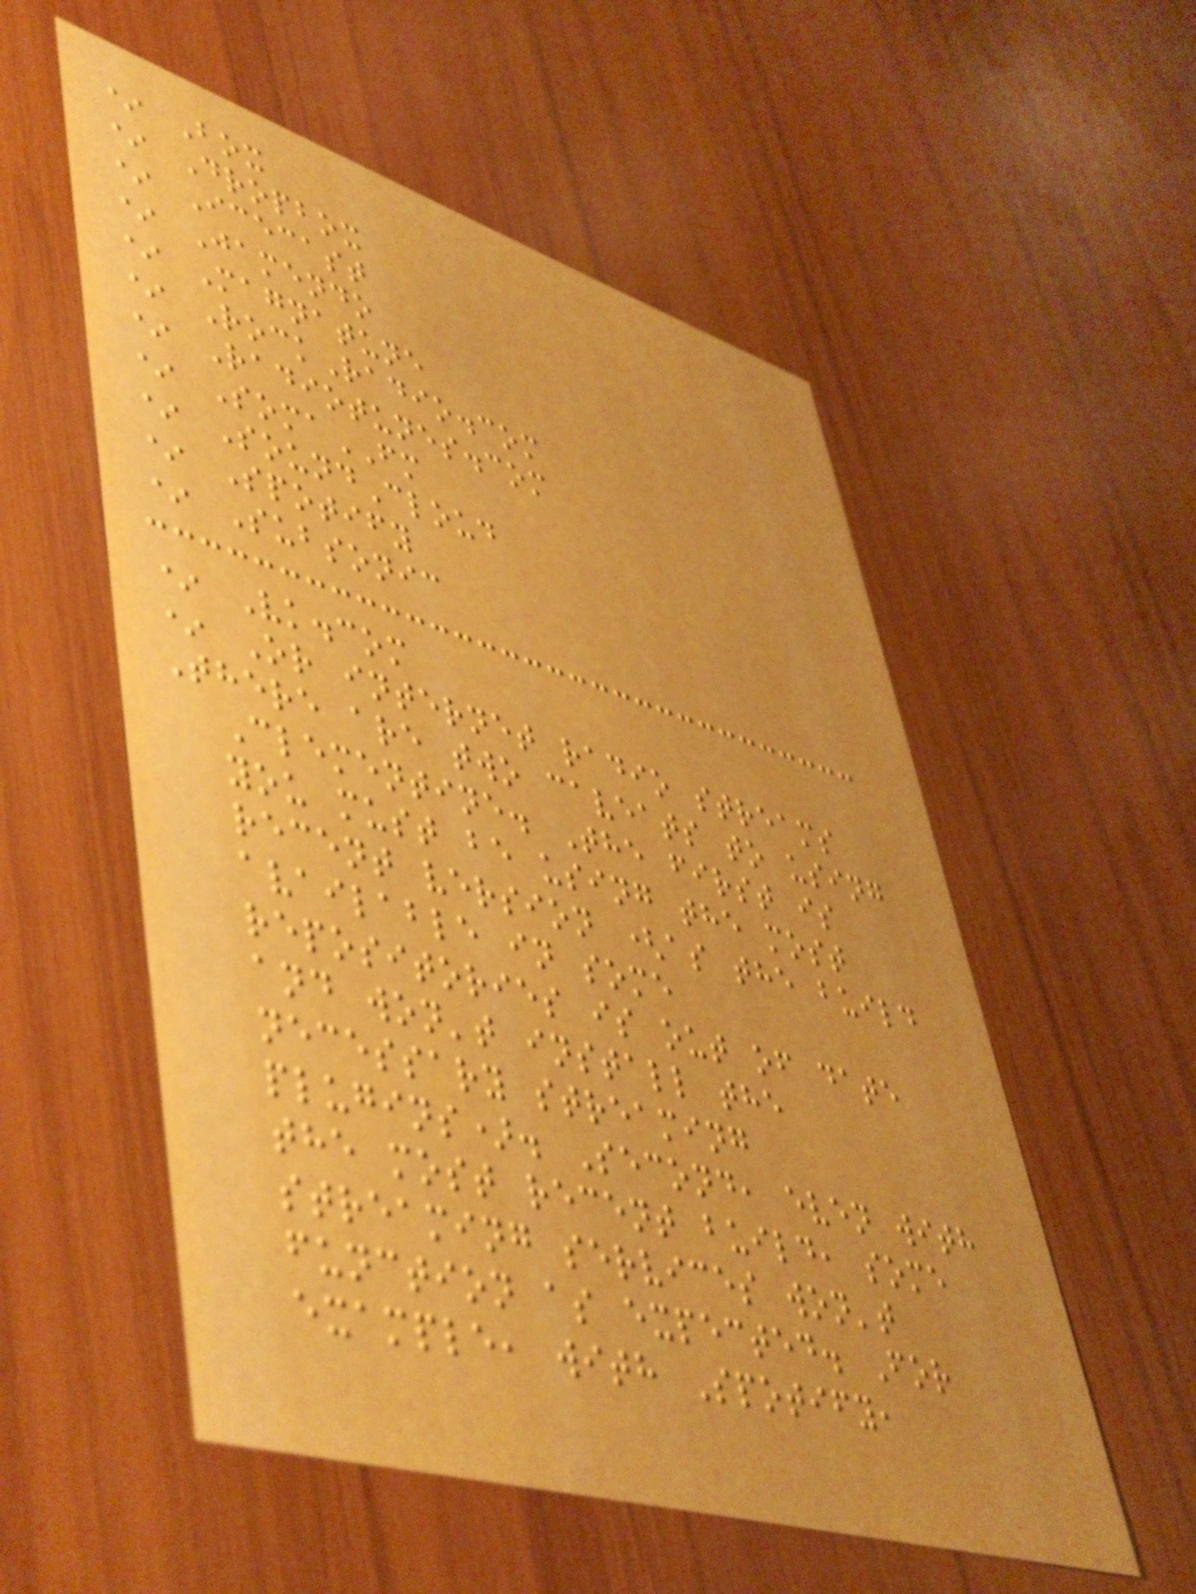* Box
* Dropbox
* Icecast
* Jamendo
* Magnatune
* RockRadio.com
* Radiotunes.com
* SomaFM
* SoundCloud
* Spotify
* Subsonic
* Vk.com
* Or internet radio streams
There are two caveats to using
Clementine. The first is
you must be using the most
recent version (as the build
available in some
repositories is out of date
and won't install the
necessary streaming
plugins). Second, even with
the most recent build, some
streaming services won't
function as expected. For
example, with Spotify,
